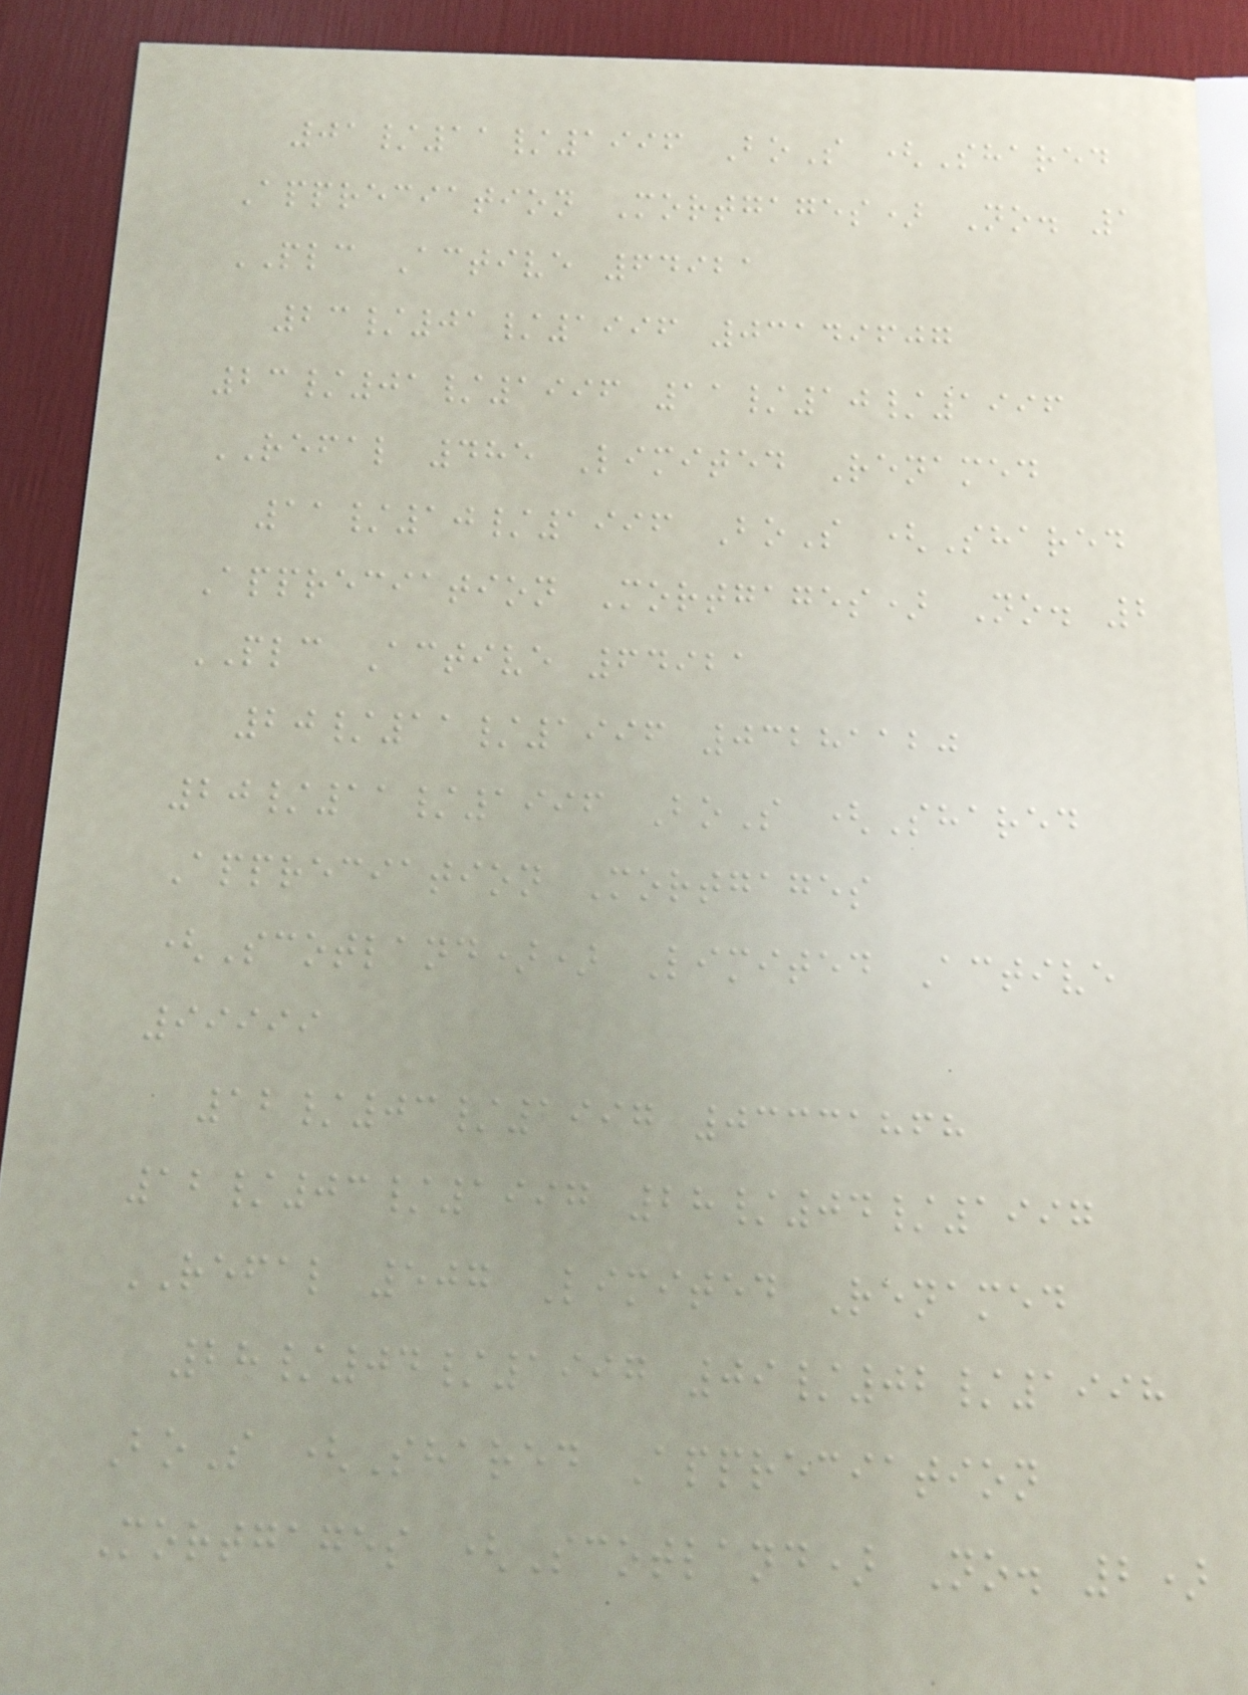01/11/1996 BoS (Shared
Appreciation Mortgages) No. 1
PLC Active 64921
23/01/1996 03149607
23/01/1996 11/10/1996
REFAL 485 Limited Renamed
11/10/1996 BoS (Shared
Appreciation Mortgages) No. 2
PLC Active 64921
20/11/1996 03281120
20/11/1996 BoS (Shared
Appreciation Mortgages
(Scotland)) Limited Active
99999
12/03/1997 03331868
12/03/1997 28/04/1997
REFAL 507 Limited Renamed
28/04/1997 09/02/1998
BoS (Shared Appreciation
Mortgages (Scotland) No. 2)
